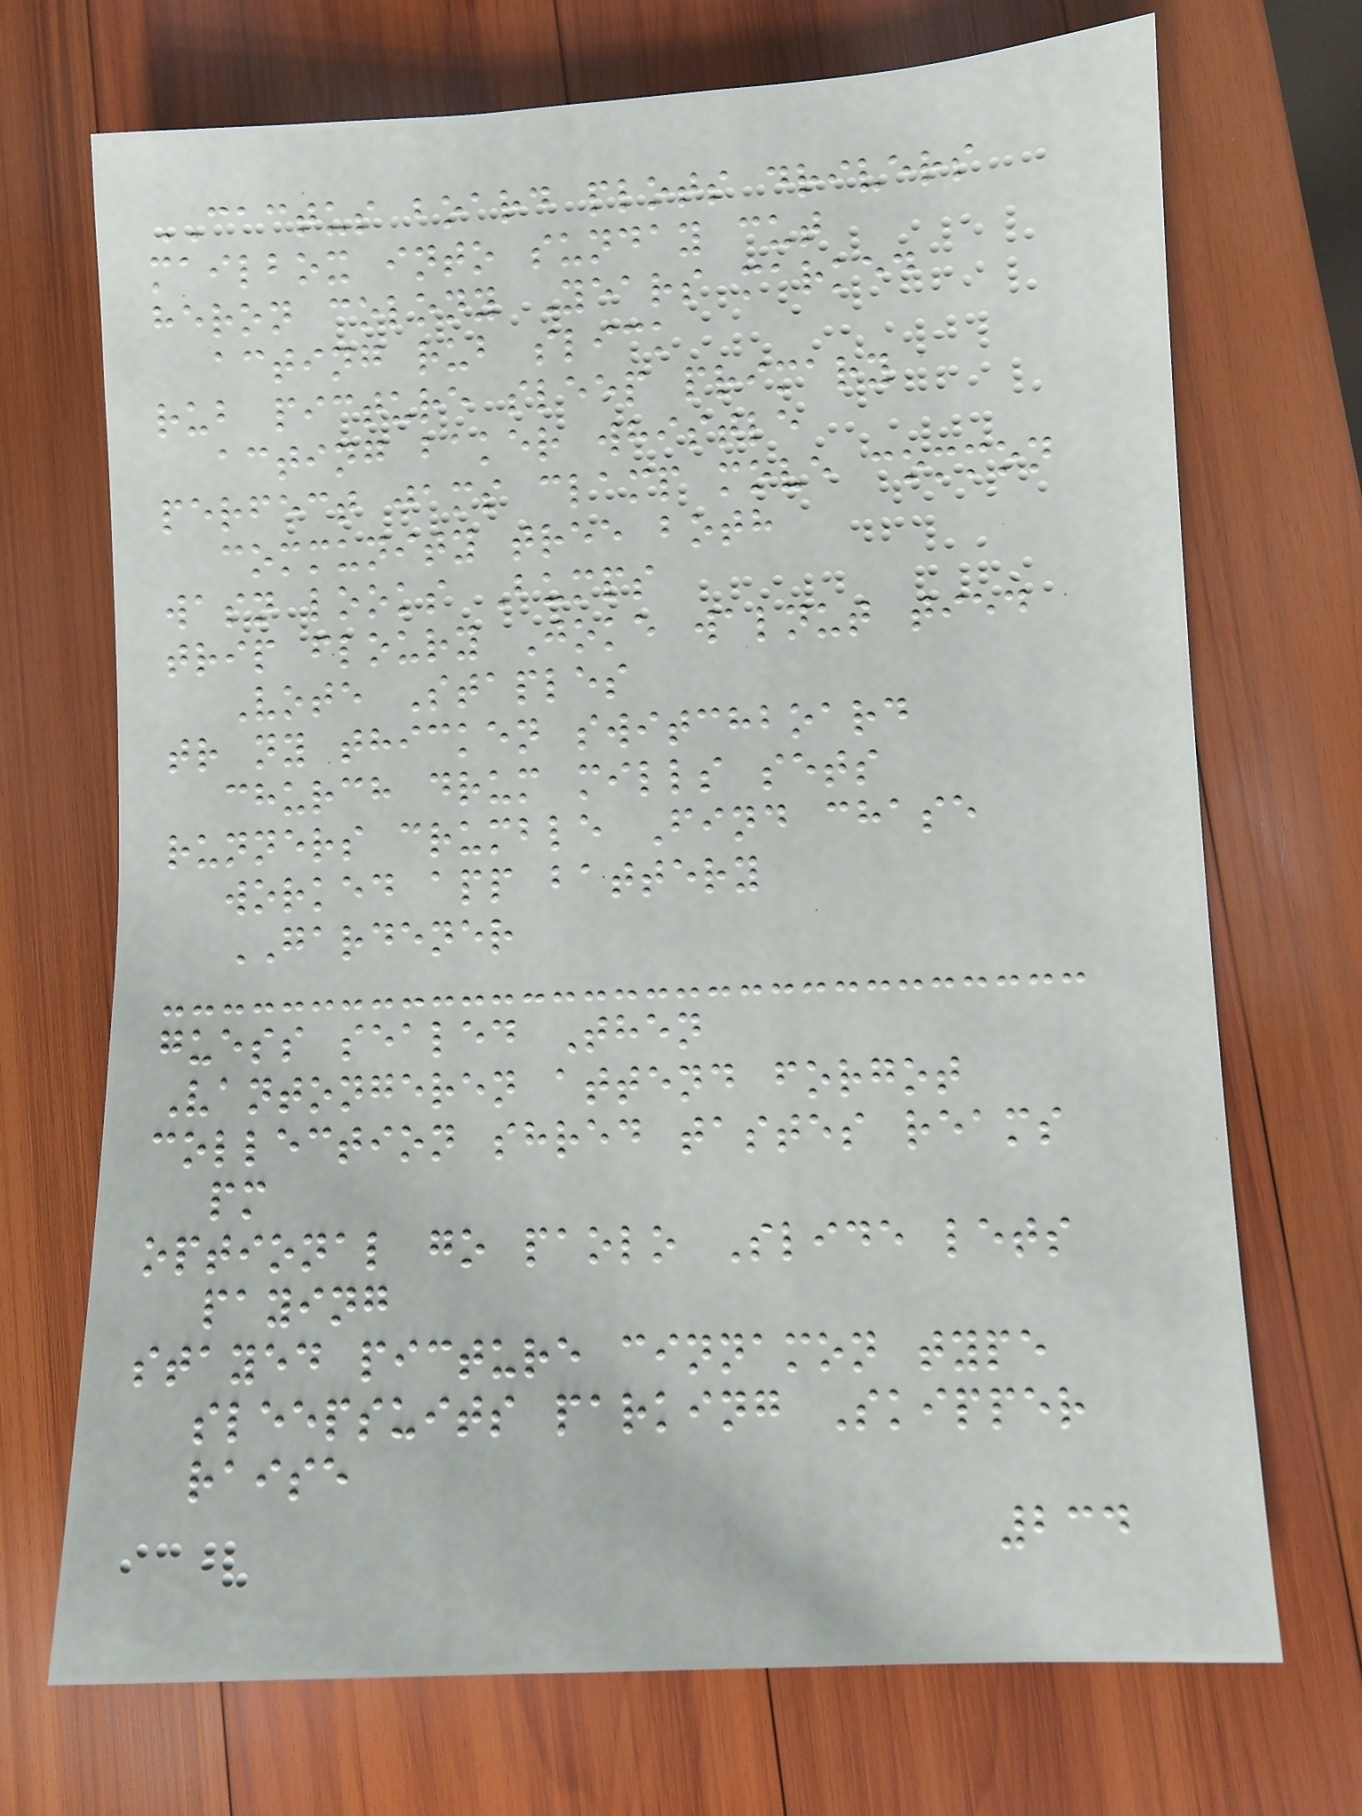CACTUS board plots drivers
mailbox into sunday cut
heron colony Years marked
acting rub slick
rub picture sleep primary
acting baker whistle
perfect jams clamp move common
community tree both
wasn looks Bumps
trip floury Joke walnut tied
Vote Staples
tr ny thicken switchboard
church drum mills sets
runners crumble Find chase
worked app battery
GARDENER
guess sealed Then
Vantongeren attend forgot
collection shred tastes reams
pm
optional go paolo Slide lets
paying
stayed picture cinnamon type
sleepsuits parking Skipper
raise
234
